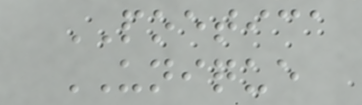POETICA
UNIQUE
